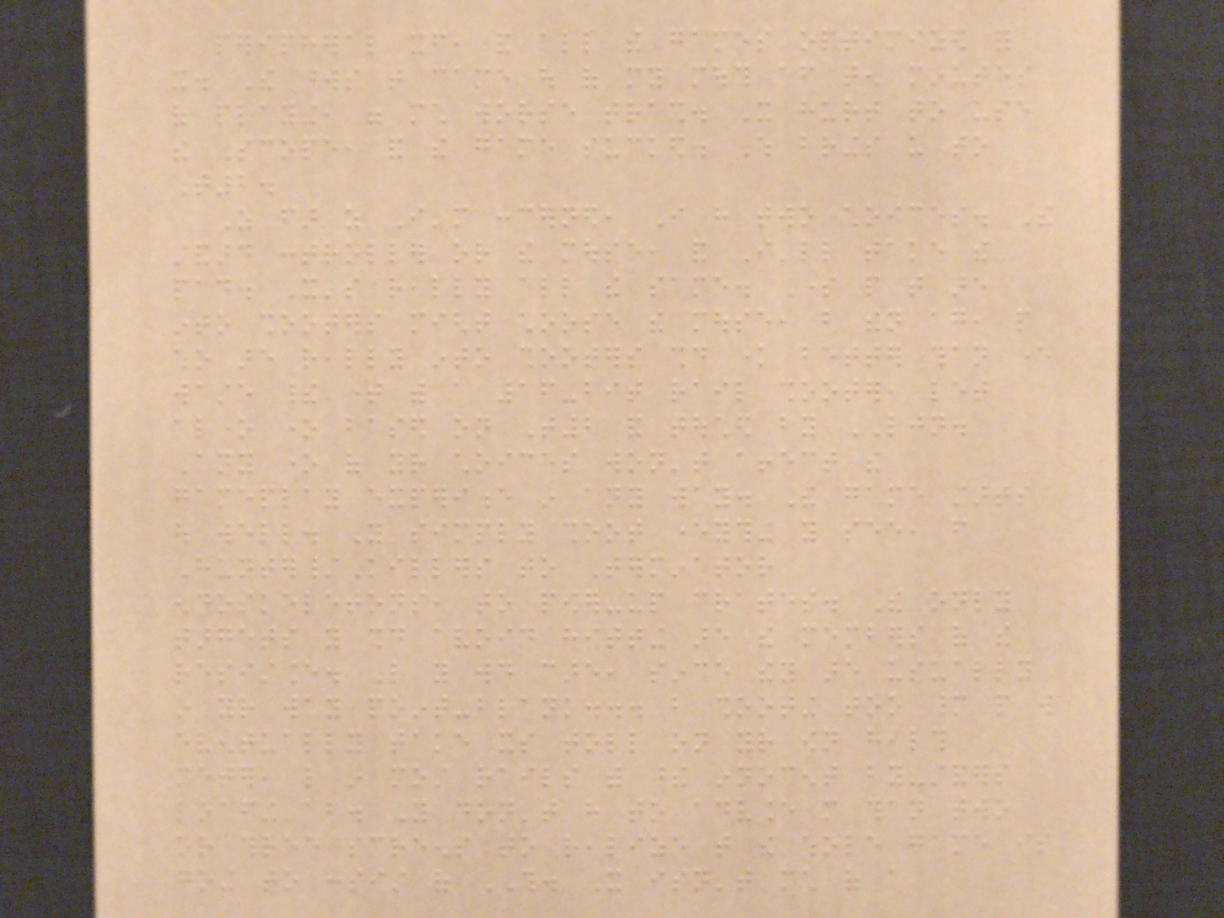peripheral itself, and all the games optimized for
it. The words that came out of my mouth after ten minutes
of playing, were much worse trash. It hurt to use
the Scope, and the game sucked. Which brings us to
T2.
As far as I'm concerned, I have two choices. The
standard controller or the mouse, and I'll take the
pad. It's really all the same. Some people that are
into shooters might choose the mouse, but then again, people
who are really into shooters should know better than ever
waste their time with a 16-bit rail shooter, let
alone one based on T2 and touched by LJN.
Any one of your choices won't affect the
gameplay experience in any way. The game starts
out well. You simply shoot everything you see, from
Hunter/Killers to Terminator
endoskeletons, to power-up crates. The only
targets you should avoid hitting are the members of the
resistance. Like you would care, since they are usually
in your way point-blank... but shooting too many people will
eventually take its toll on your own health
meter, like in most rails with these innocent by-standers
loafing about. You don't have to advance more than two
or three screens to realize that the whole game is
going to consist of THIS. It isn't much of a
